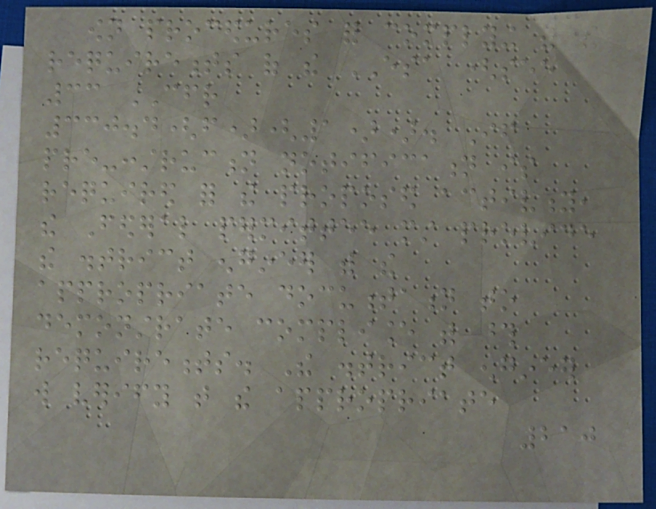own procedures for complying with the
requirements of the ESA (see
33 CFR
330.4(f)(1)). If
pre-construction notification is
required for the proposed activity,
the Federal permittee must provide
the district engineer with the
appropriate documentation to
demonstrate compliance with those
requirements. The district engineer
will verify that the appropriate
210
